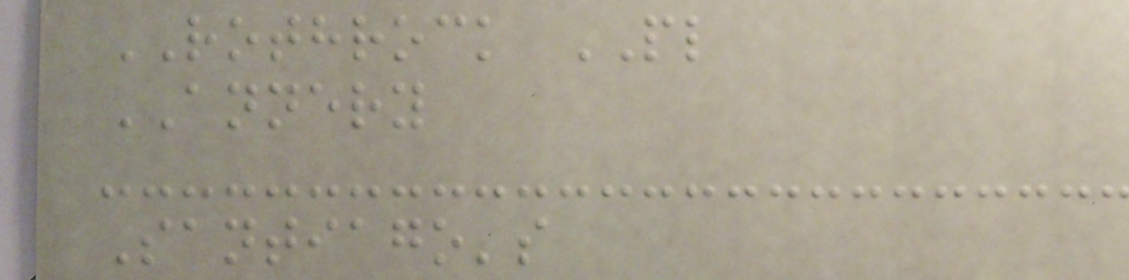ROTHROCK PL
ANNERY
Santiago's
